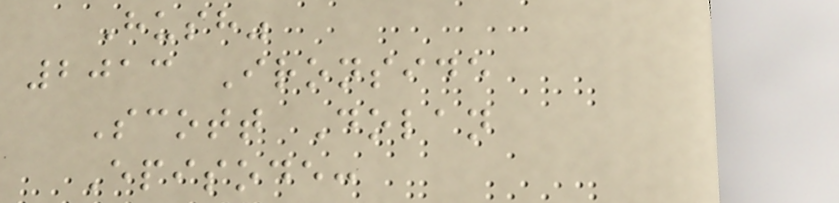Hush"
2013 Ironside
Scott Dolan
Episode:
